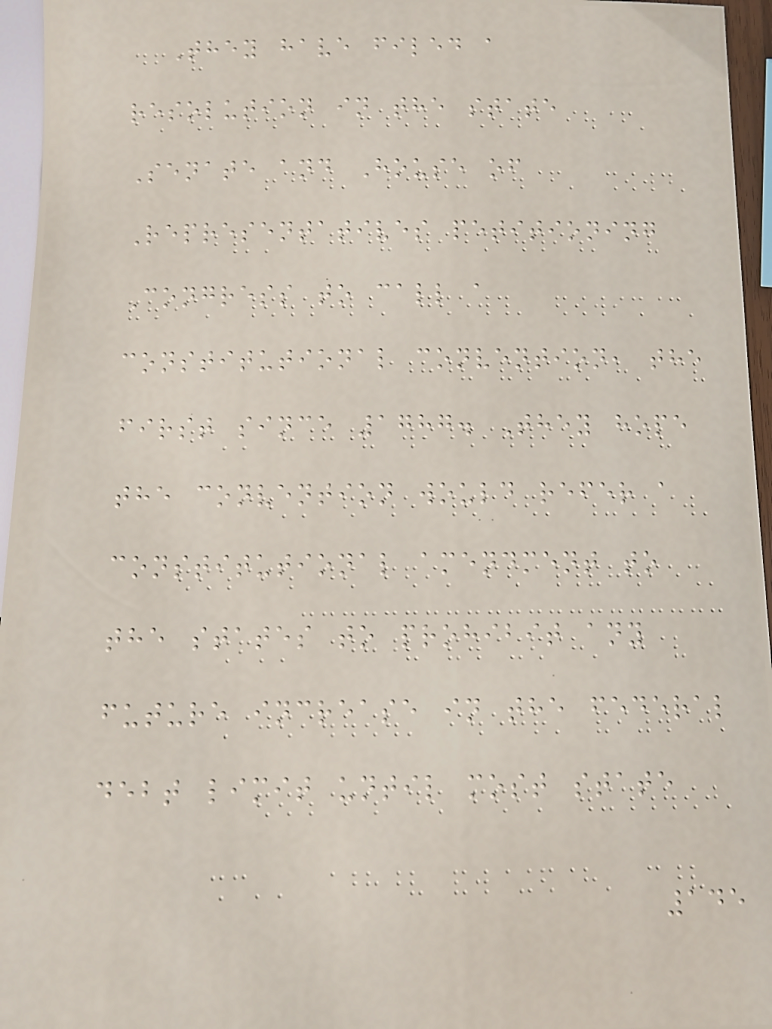They have filed a
resolution in the state
Senate and House of
Representatives petitioning
Congress to call a
constitutional convention, the
first since 1787. They hope
the convention would refer a
constitutional amendment to
the states to prohibit any
future increase in the federal
debt limit until most state
145
